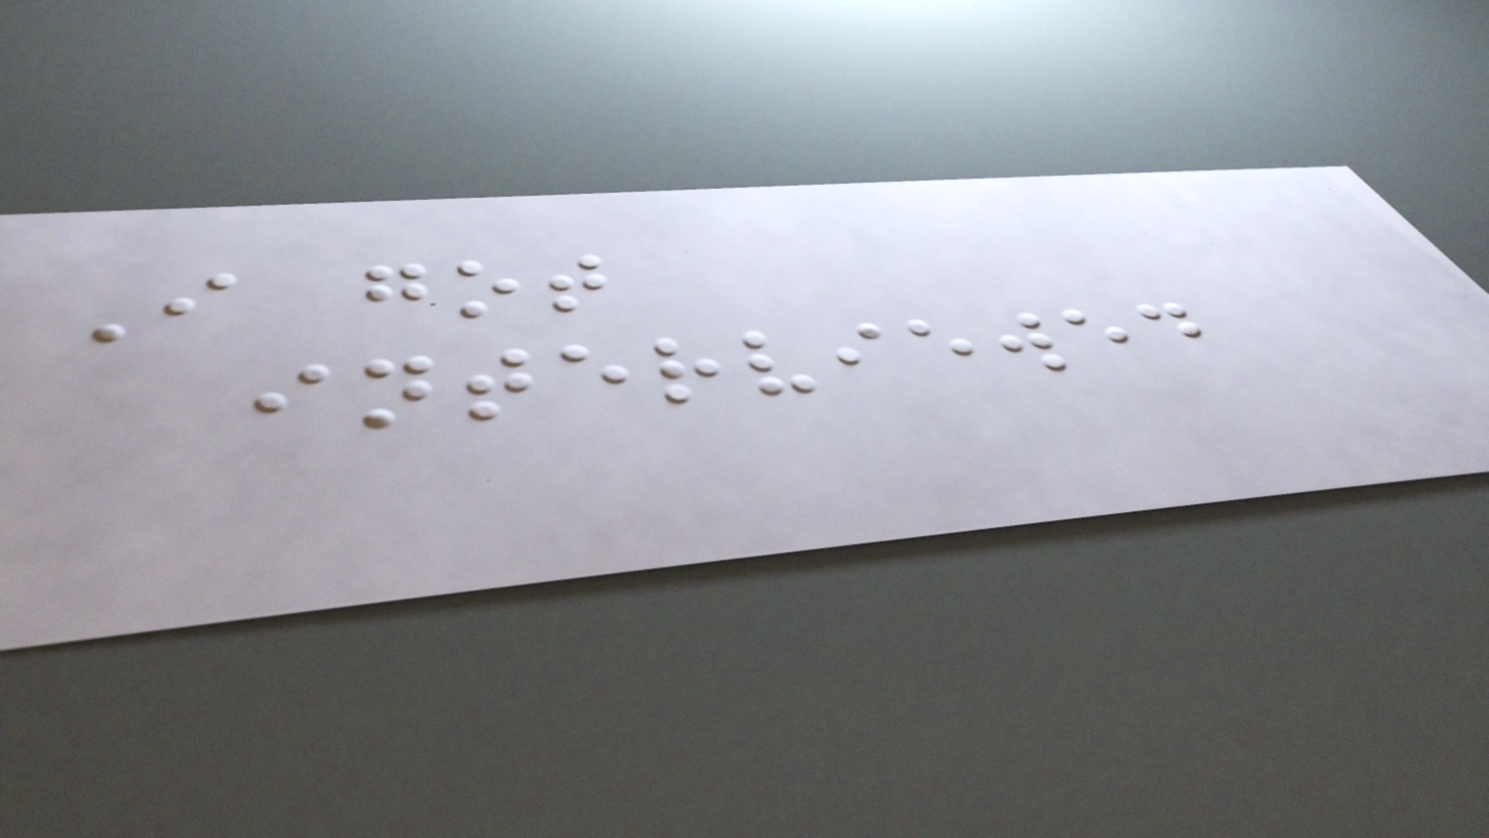I got
interviewed
